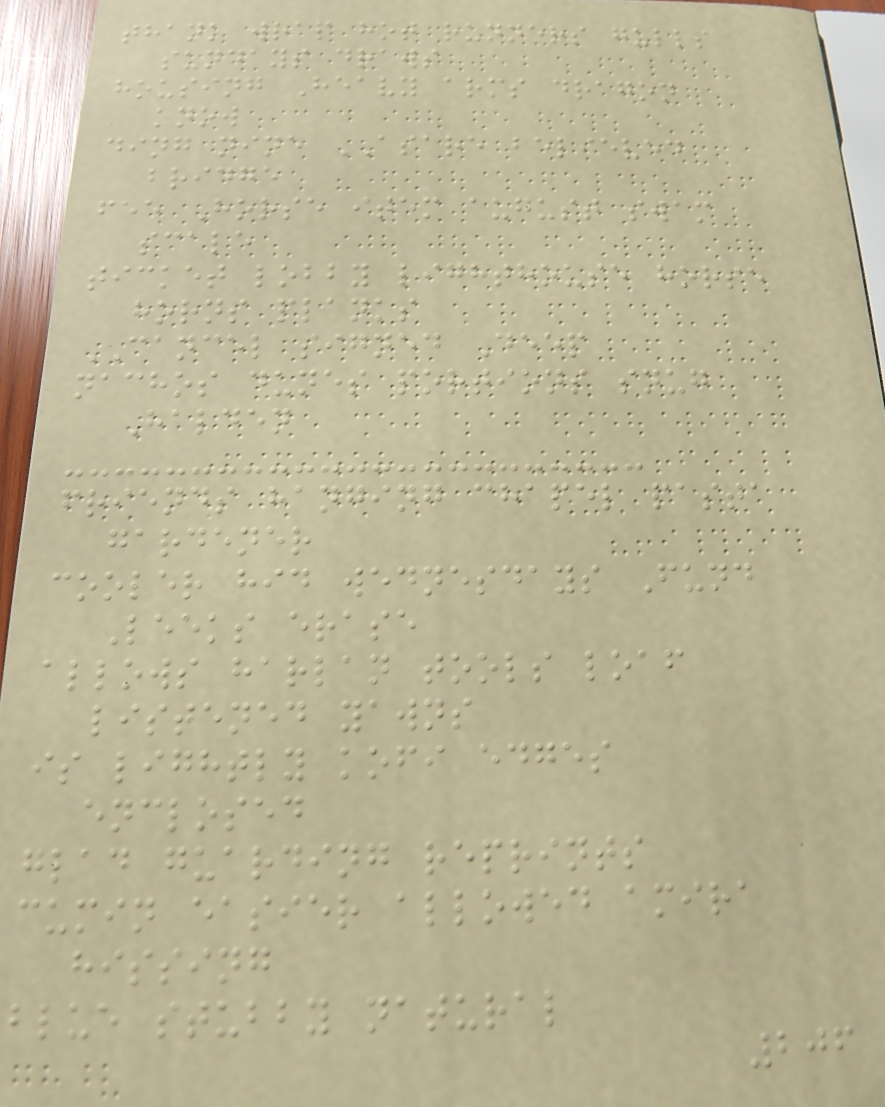thank wrap hot runners gulls
sundays draws
housing Heavy arms dragon
know
ding nine ASARE believed
bridge
fee Horse item august swam
scale
ticket lobby lighthouse horse
horns planks
CANCEL signed Deep
nachos dunes portions snug
Halden
friends hanging chapel pasta
gardener
cooler hid wednesdays Fund
Leeks erase
allows harlan tools loaf
listened yawns
is lightly kofi edges
enclosed
glad guarding reprints
cumin easier allowed amira
hissing
blue stubby natural
206
